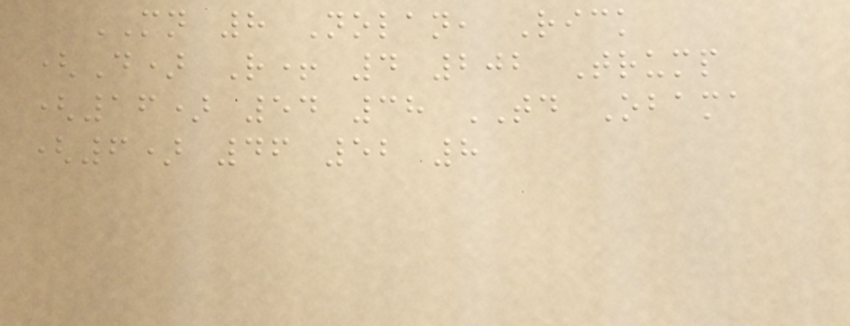MN 8 Nolan, Rick
(D) R+ 4 202 Trump
(16) 54 38 TD Obama
(6) 46 52 8
